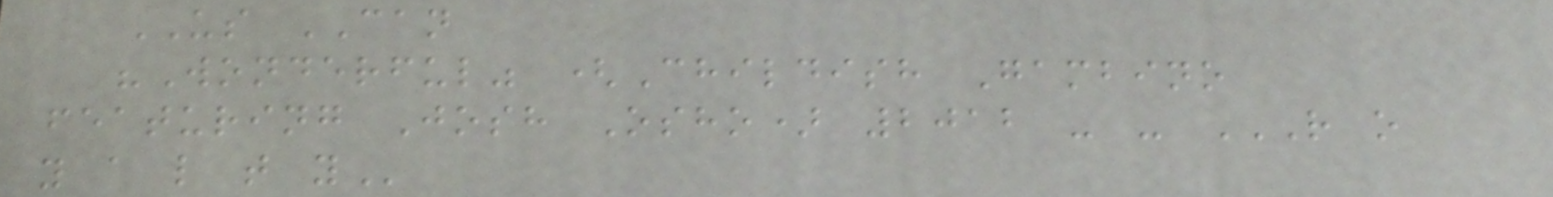US CAN
"Wonderful" (Childish Gambino
featuring Josh Osho) 2012 - - R O
Y A L T Y
